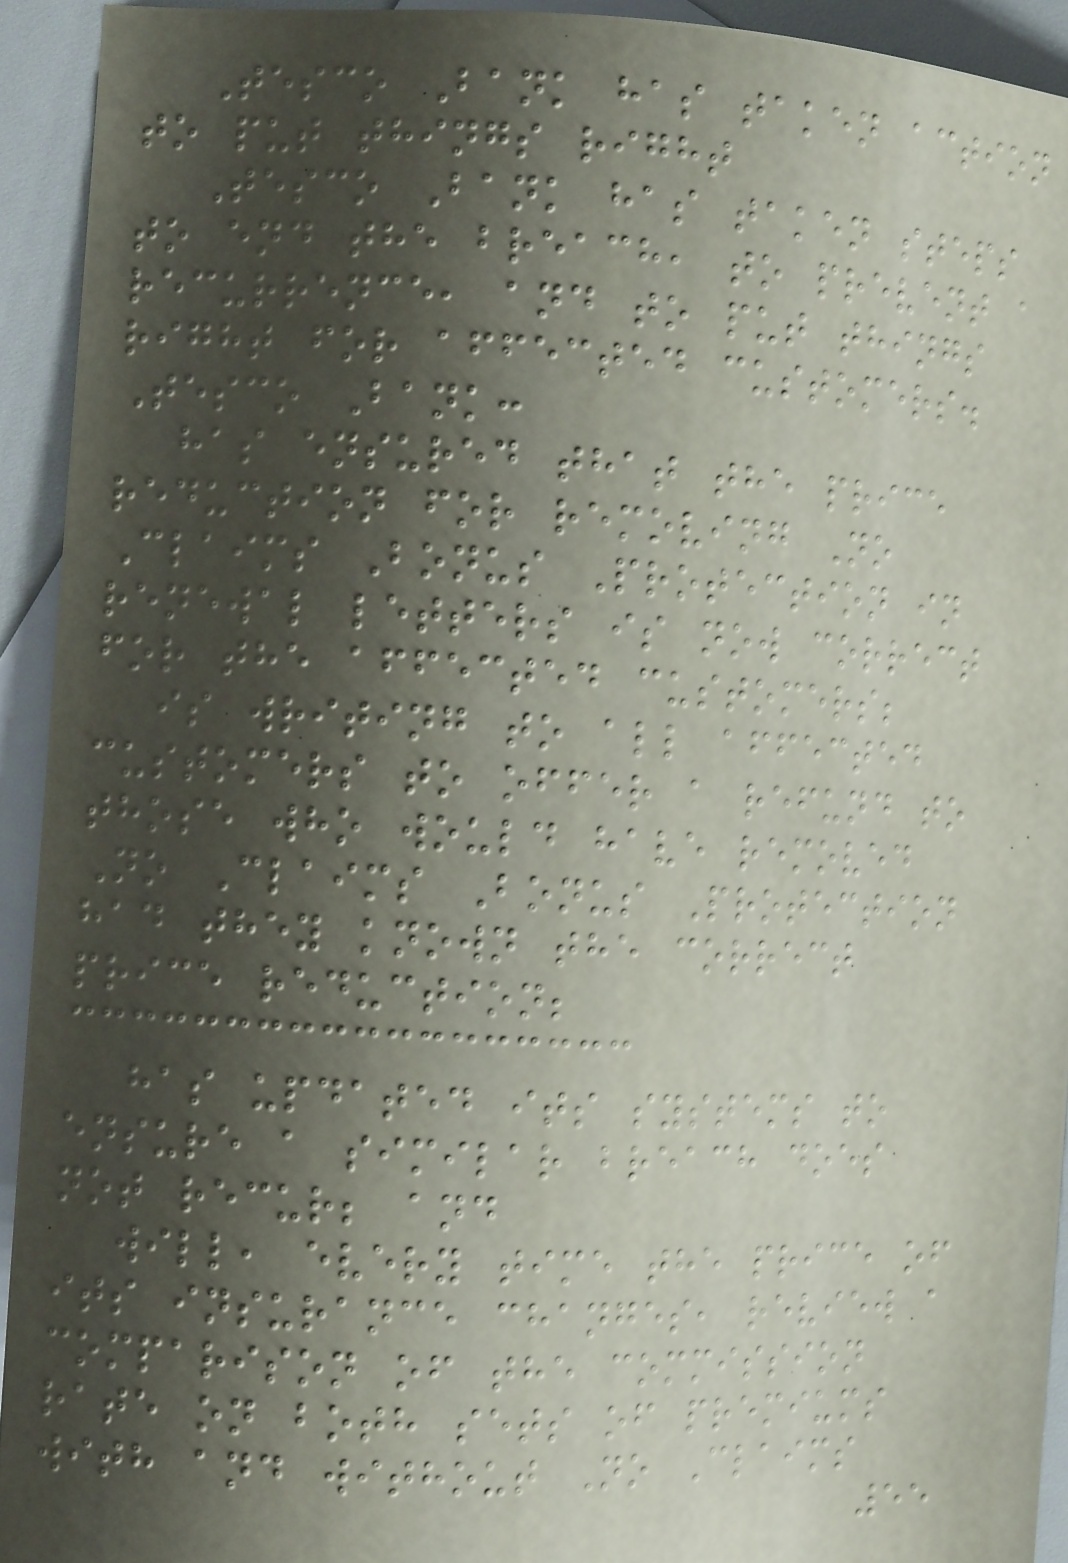Tesco Bank has taken action
to put things right
Tesco Bank has taken steps
to end the breach, to prevent a
recurrence, and to put things
right for affected customers.
Tesco Bank:
has ensured that the price
reduction for removing No
Claims Bonus Protection in
renewal letters is now correct
for the affected customers;
is writing to all affected
customers to offer a refund to
those who would have removed
No Claims Bonus Protection
had they known the correct
price reduction;
has updated its systems to
ensure a similar breach does
not recur; and
will, every time the price of
its insurance changes, review a
comparison of the commission
rate on both sets of premiums
with and without No Claims
55
